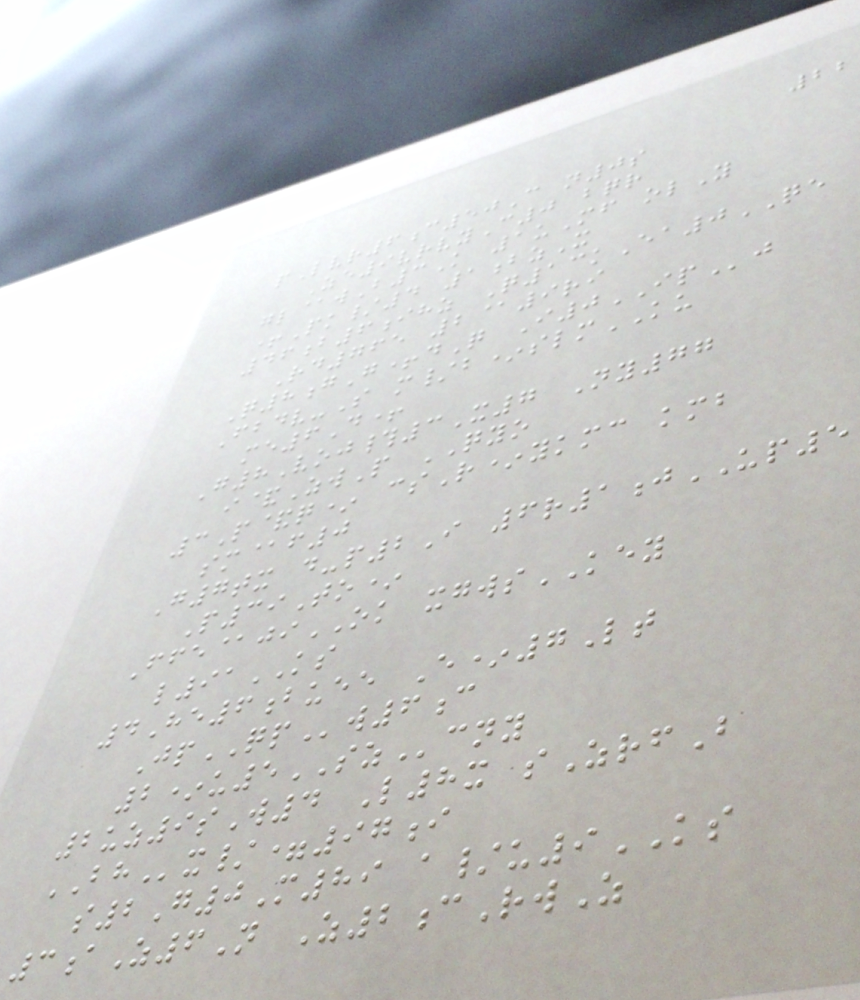22
pLvr6c50C n0s
Ze9vrvyC0 bqr
gl@wB3K 1uMf olY
+Pk/4 1bzX
46b6ihz Q13kEa0QE
Rd765 2@9ri
Q8gG+dQ I0IPj
Fbdv-S m/b*slmKU
me6D+
G8Voj#3X7 Ny77
i&ZwP QYO
3P&q* csR*ykmc kmb
sm@f0
G7tx d-p2I 6r1jUP5
P39To*
Ffe@jiOK xgwsKEY
l91KS
4He6buee E*7Lt
JpQPw6c
2*u5SZcny
2uz9sW4 L8x sZrfB
BHx/=97i
s2G0M89 a/u9KS
3aZ6N Z2cRwZ
